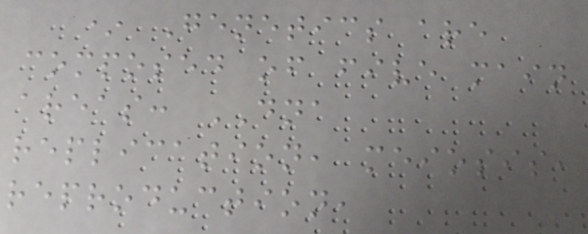* Genetics are
composed of five main
areas: DNA
replication, meiosis,
reproduction,
